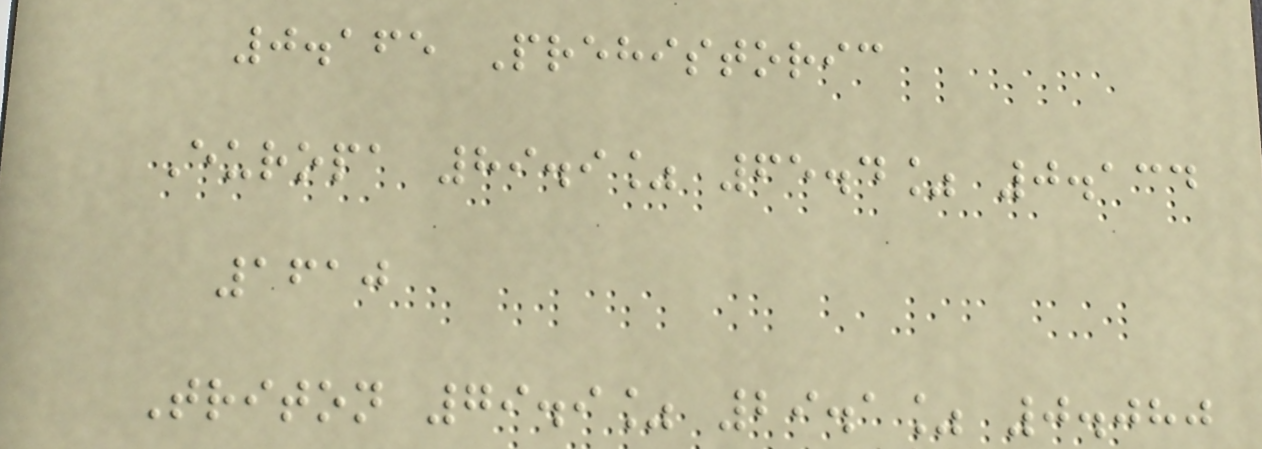0.165 Prehistoric
Europa 89.9% 65.4% 0.134
1610
Triton 79.9% 29.1% 0.080
